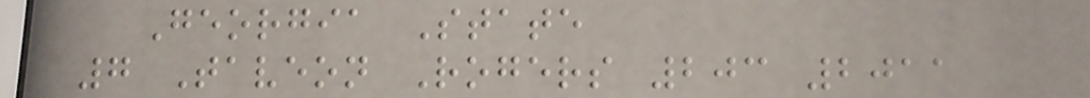Georgia State
7 Taveon Rogers 203 2011
